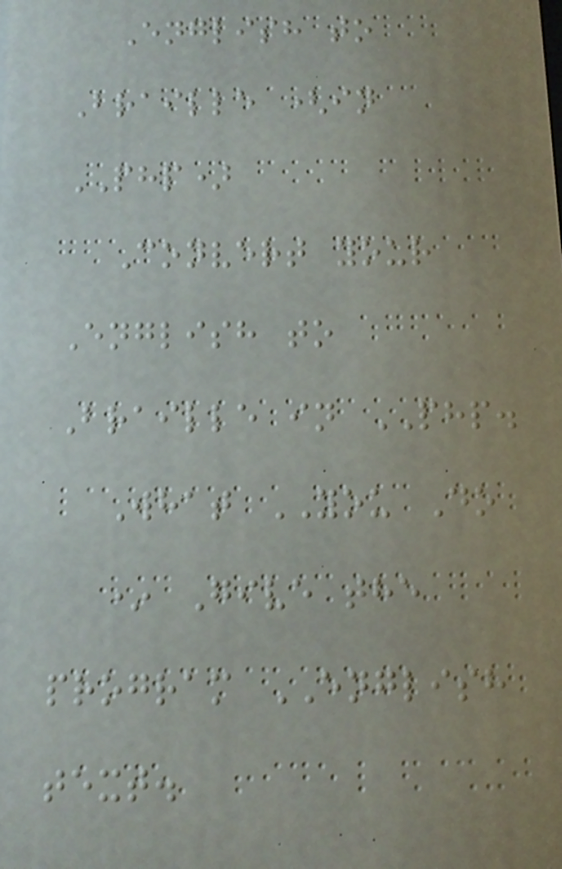English to
Braille (in
PHP)
Convert your
English to
Braille in PHP.
What YOU Do
* Give the
program ENGLISH
text.
